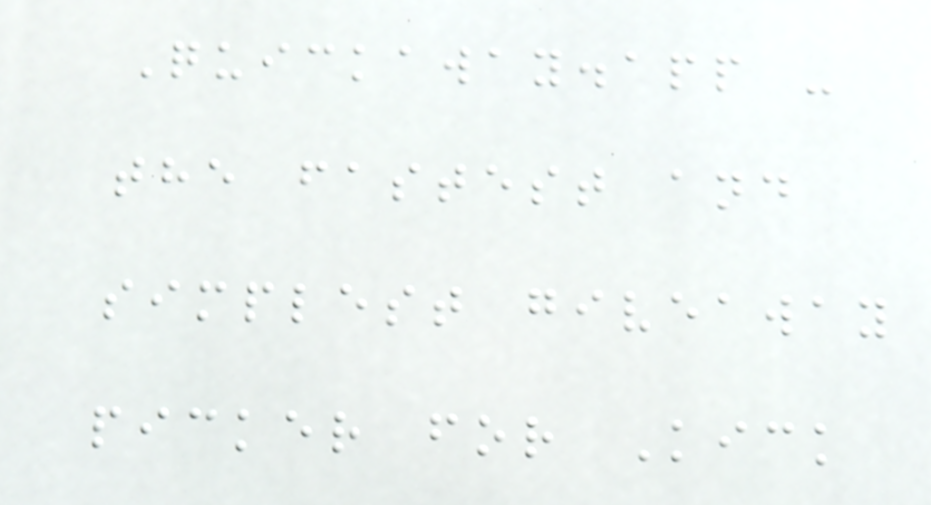Quickaway.app -
the fastest and
simplest giveaway
picker for Kick
